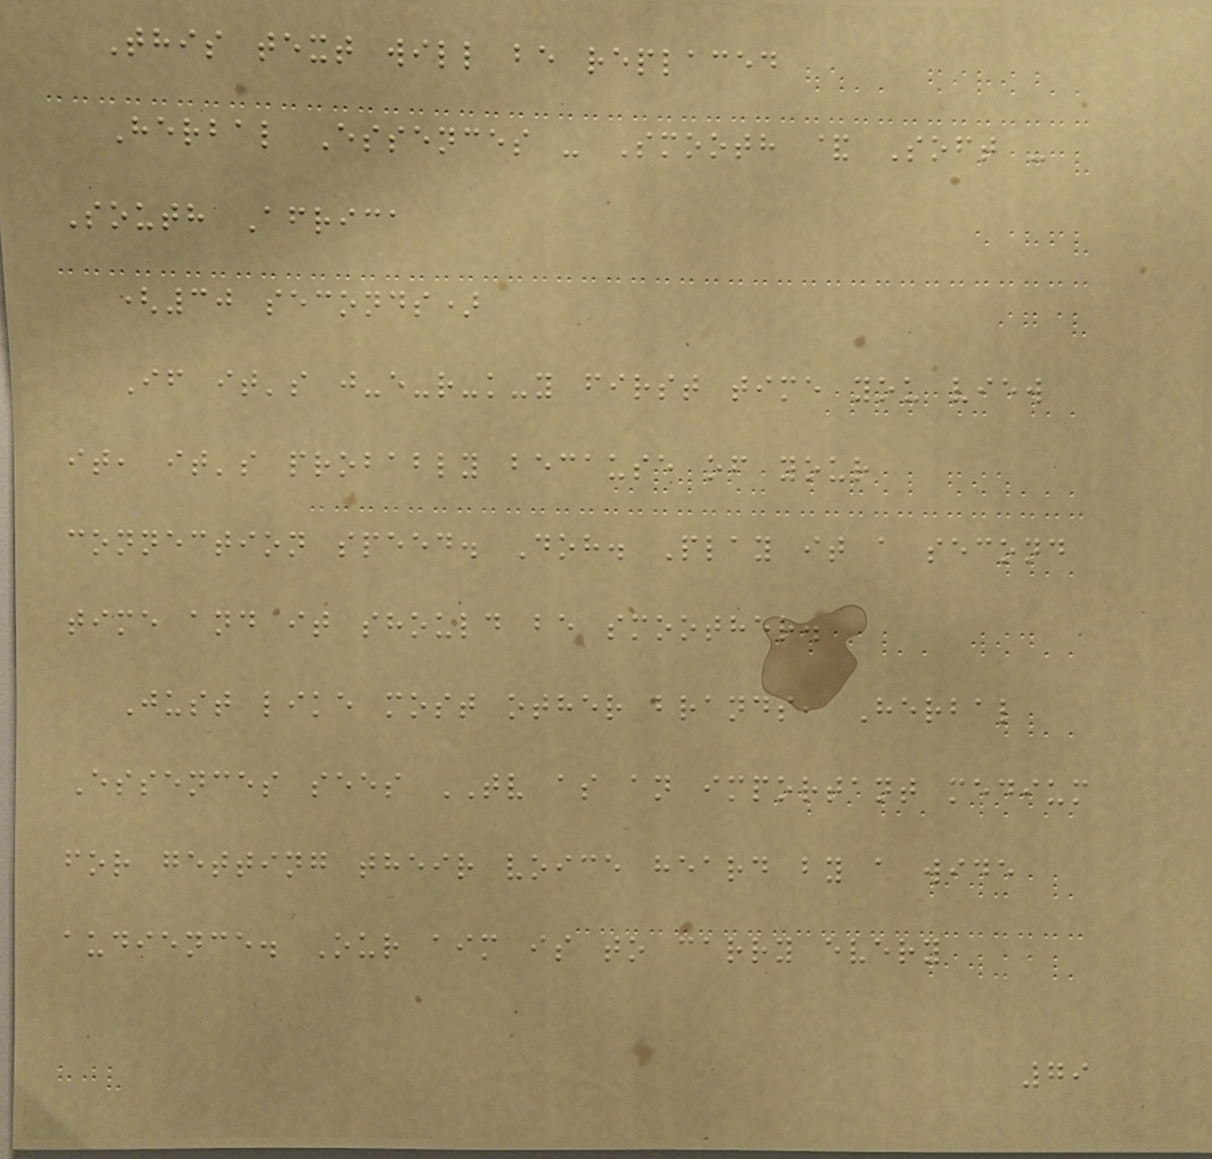This text will be replaced
Herbal Essences - Smooth & Soft -
South Africa
(30 seconds)
If it's j-e-r-k-y first time you view
it, it's probably because of your
connection speed. Doh. Play it a second
time and it should be smoother.
Just like most other brands, Herbal
Essences sees TV as an important medium
for getting their voice heard by a wide
audience. Our aim is to carry every
79
